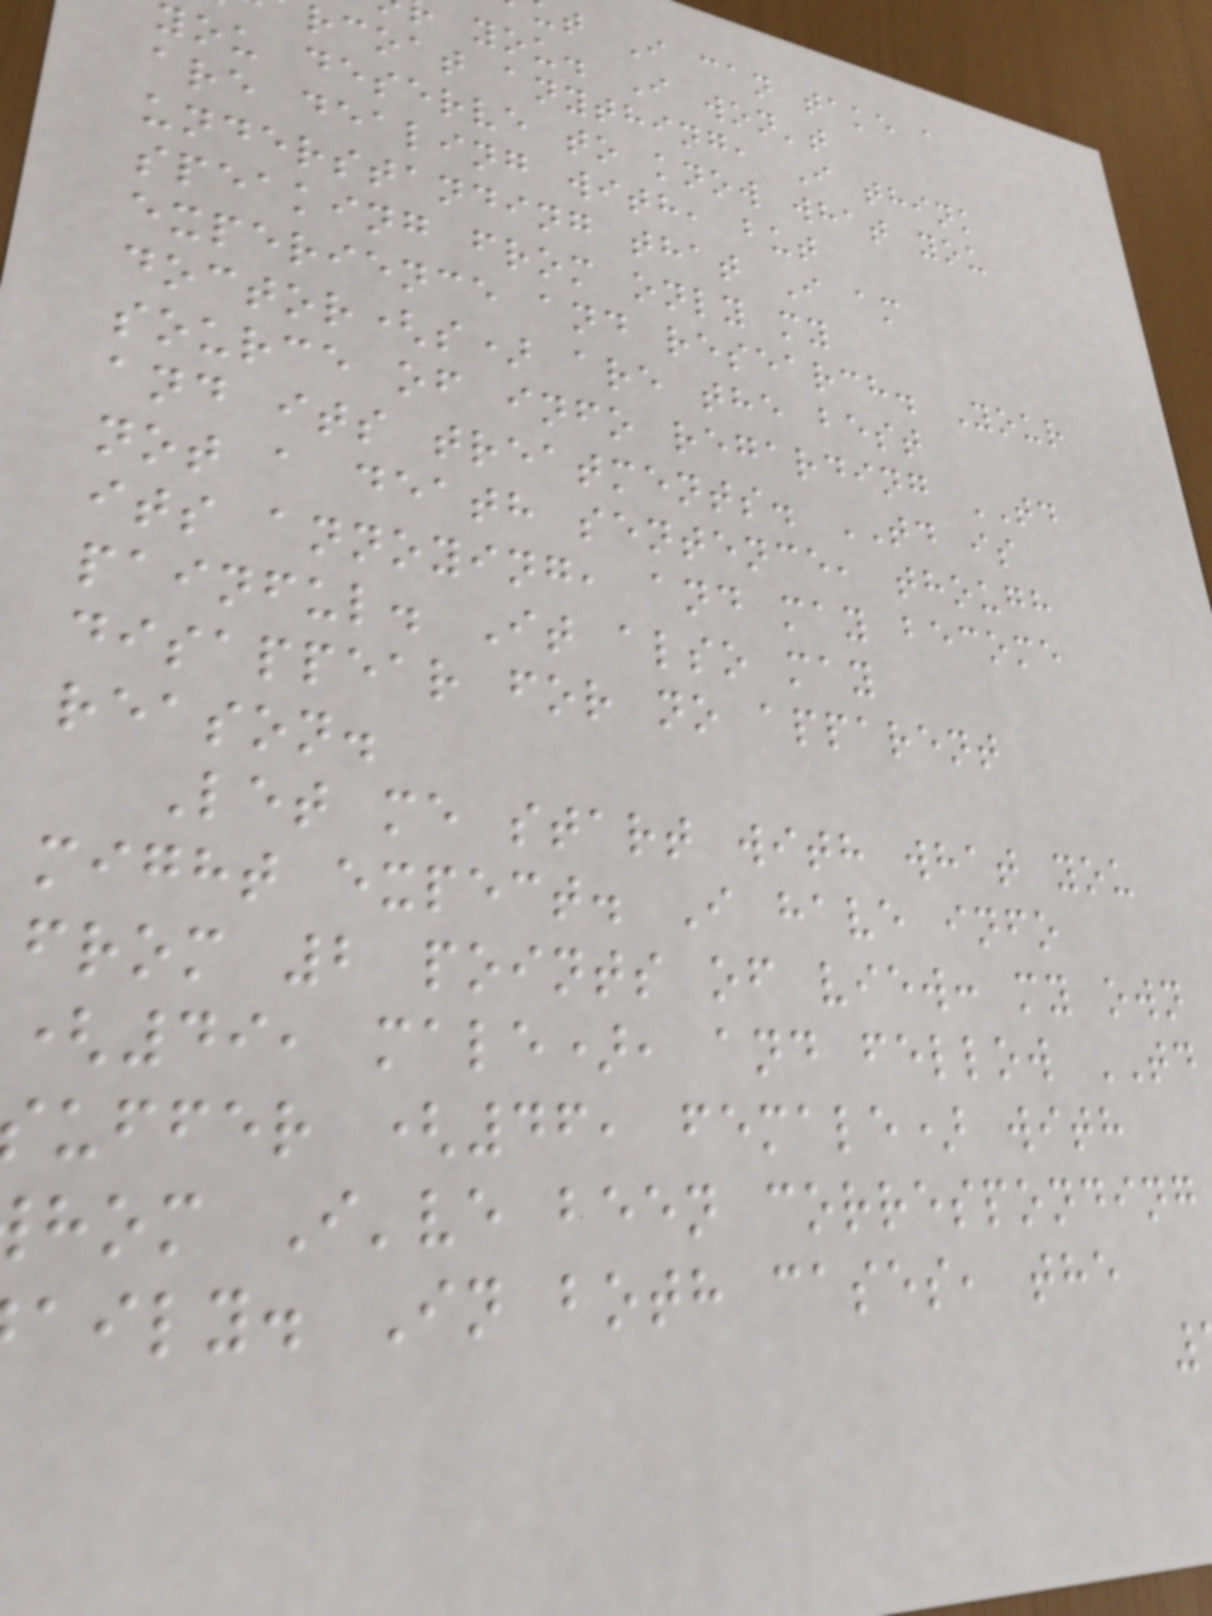t I can take a
you. I won't
rcoat anything, I think
you deserve to know what you
are dealing with, but
understanding that I am
speaking from only my
experience and research. Your
doctor(s) are the best
source of info regarding TD
and its treatments. TD is
not a death sentence, though
its annoying, and may become
painful. It also may
disappear for no apparent
reason.
Let me start with what you
might expect. I have info
from 2 points of view: my own
(49, male), and fellow TD
uffer (46, female) with
hom I've been corresponding
aily. In both cases, the
